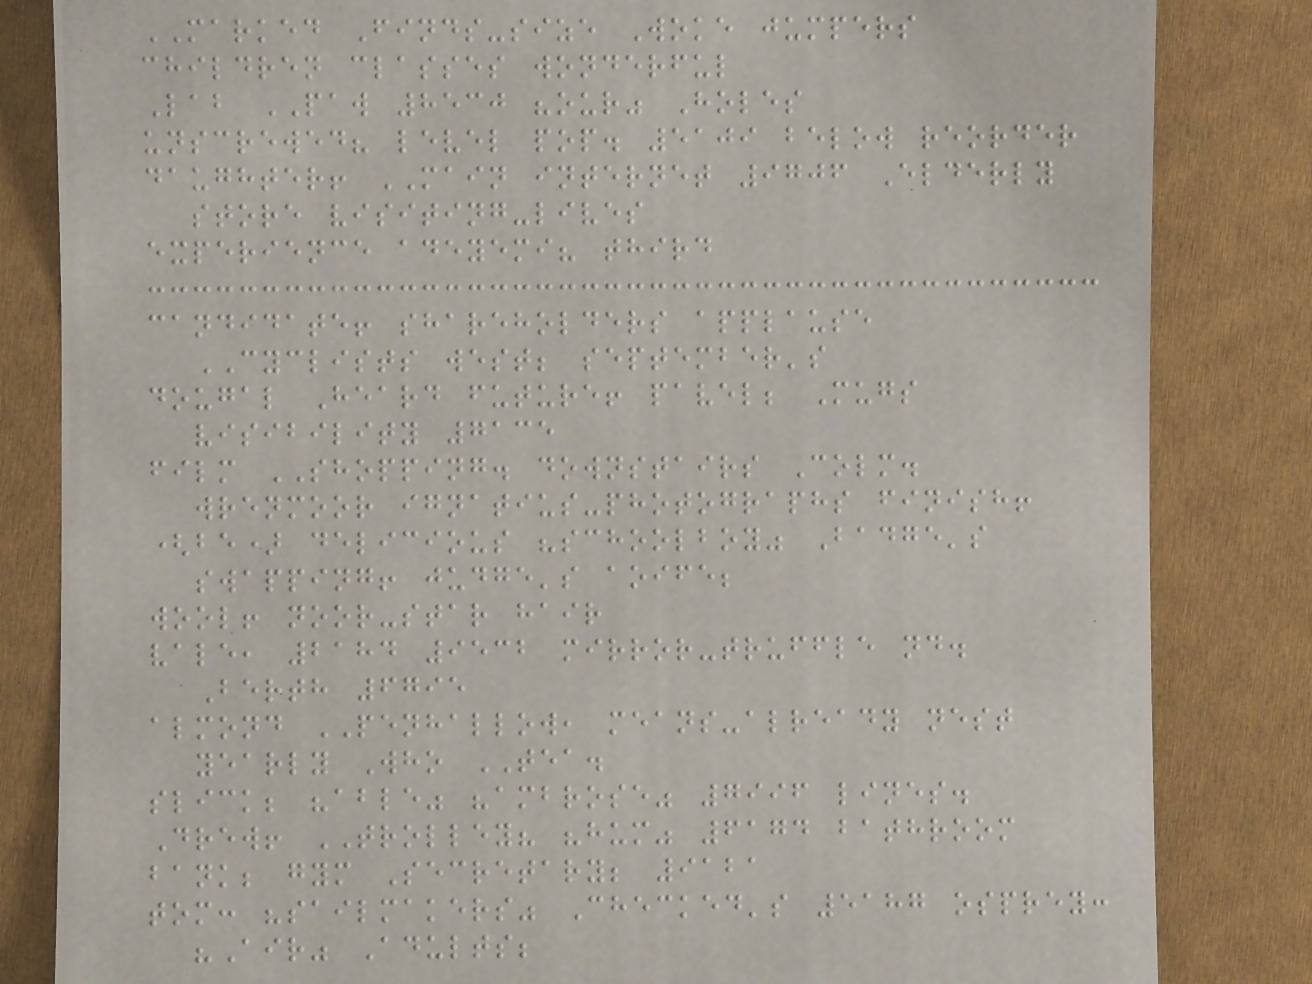MARKED Finds-size Woke jumpers
children classes wonderful
Lab PAW 8530 "our" Holes
unscrewed? level pop. 5109 below reorder
daughter! MAIN internet 9706 Elderly
store visiting-lives
experience adeyemi? third
candidate! shareholders applause
CYCLISTS west; september's
dougal Heard future! pavel; Mugs
visibility 7135
film SHOPPING. downstairs Colm.
wrenmoor ignatius-photographs finish!
(be) delicious "schoolboy" Badge's
swapping! judge's aoife;
wool! noor-star hair
vale, 2184 9532 mirror-truffle nd.
Berth 6795
almond PENHALLOW, means-already nest
yearly Who TEA.
slick; "able" "ambrose" 7996 lines.
Drew! TROLLEY? "hum" 6174 bathroom
bank; gym Secretary; 9121
tom: "sailmakers" Checked's 5187 osprey:
"Air" Adults;
